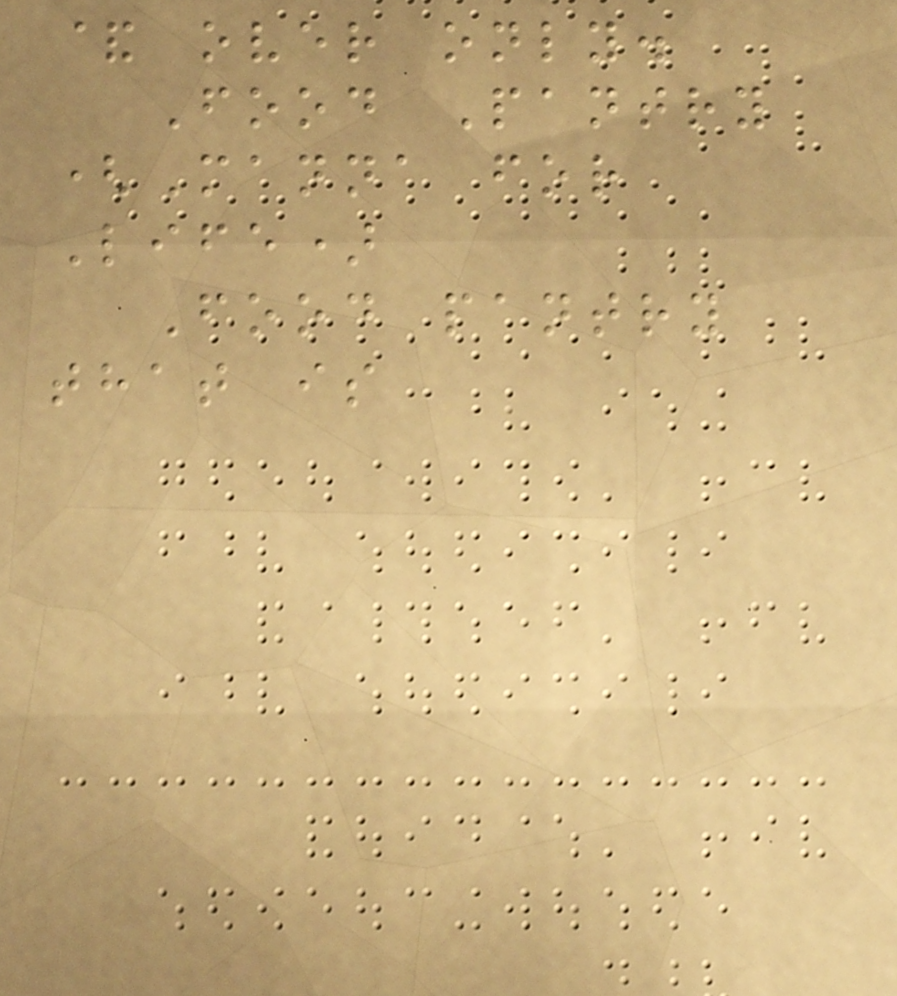& over only.
Food Pantry
(Manna for
Life)
Food pantry
that is
